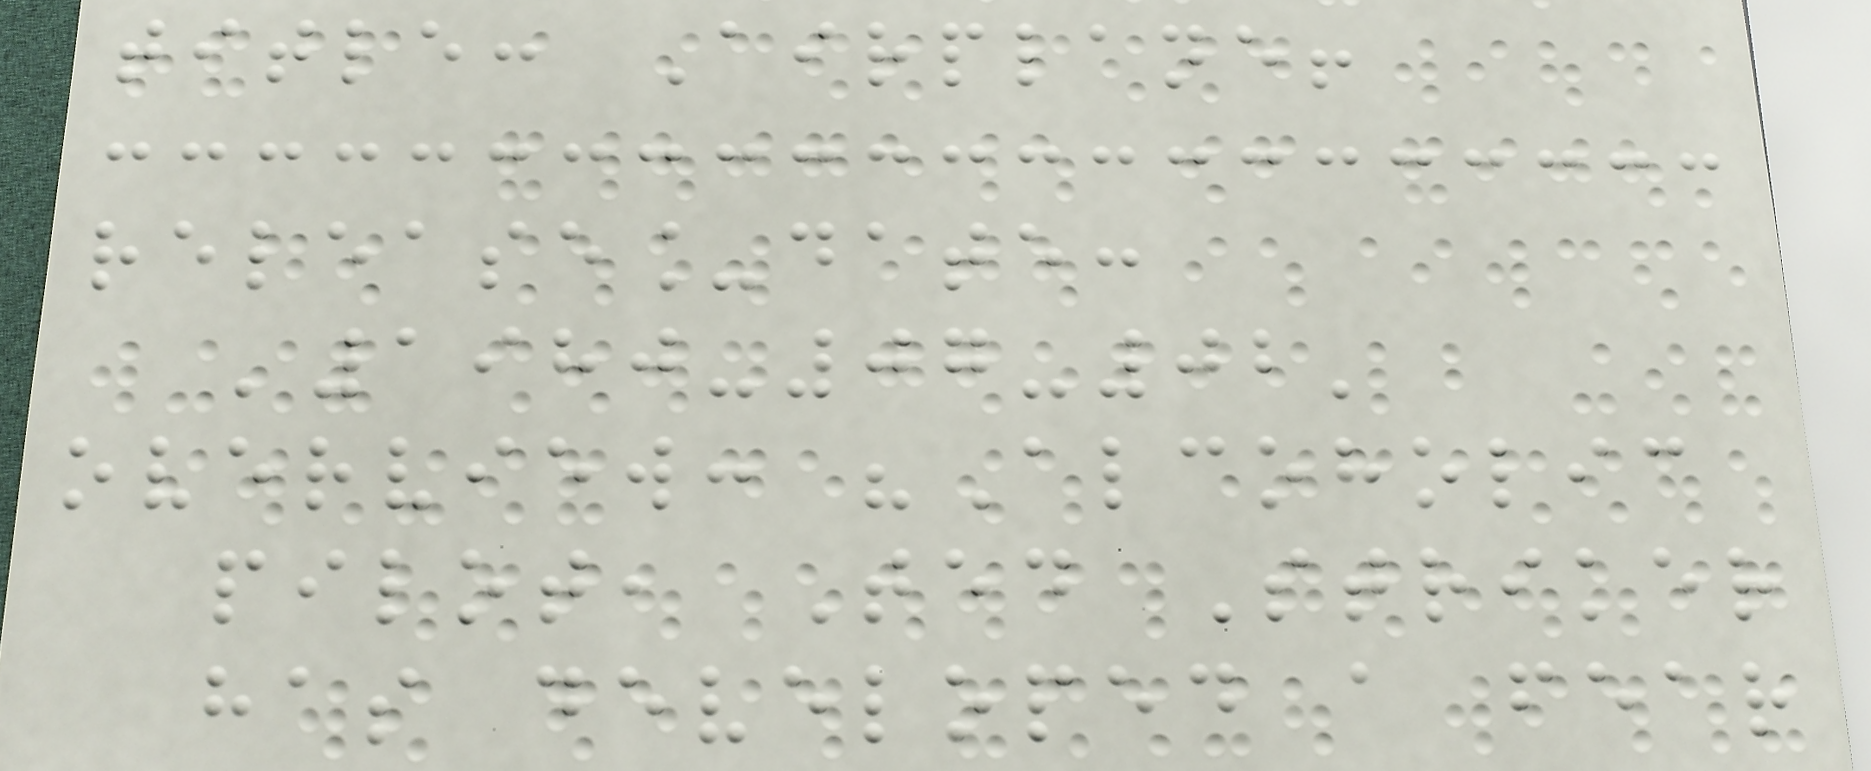title: Airplane!
release_date:
'1980-07-02'
overview: "Alcoholic
pilot, Ted Striker
has developed a fear
